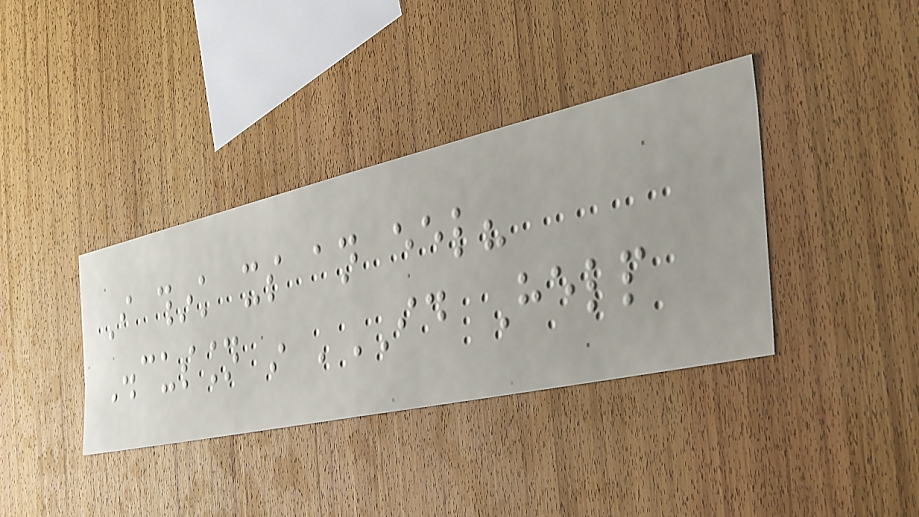I think its an eel?
Discussion in 'ID Help
